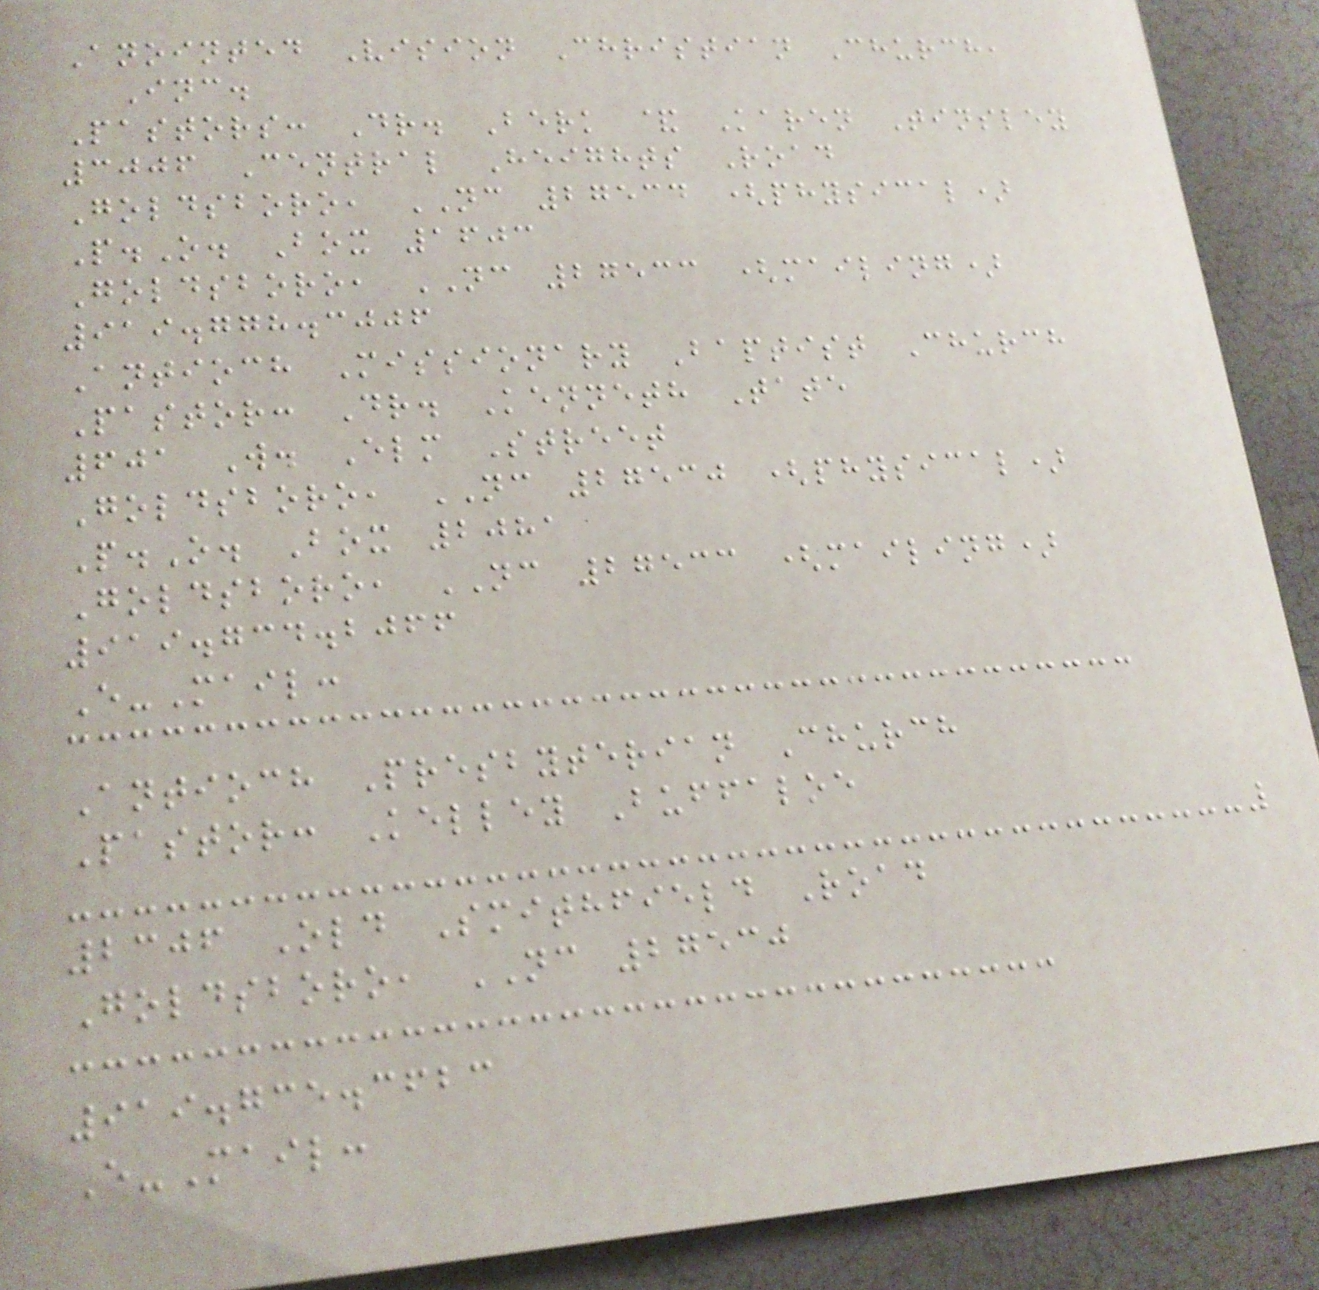Anointed Vision Christian Church,
Inc.
Pastors: Dr. Berk & Karen Tinsley
3006 Central Heights Road
Goldsboro, NC 27534 (physical)
P.O. Box 1603
Goldsboro, NC 27533 (mailing)
919.778.3006
Antioch Missionary Baptist Church
Pastor: Dr. Kenneth Tate
601 W. Elm Street
Goldsboro, NC 27530 (physical)
P.O. Box 2081
Goldsboro, NC 27533 (mailing)
919.734.2066
E-Mail:
Antioch Presbyterian Church
Pastor: Kelley Buffaloe
2306 Old Smithfield Road
Goldsboro, NC 27530
919.735.3623
E-Mail:
